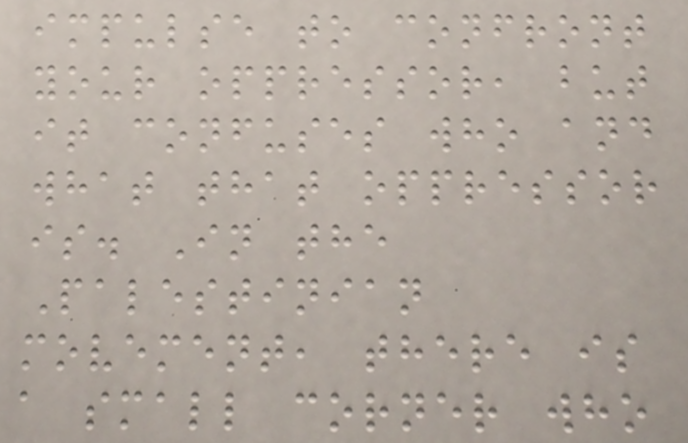impulse to confront
your oppressor, but
it confuses who and
what that oppressor
is. In the
Palestinian
movement, there is
a small corner who
